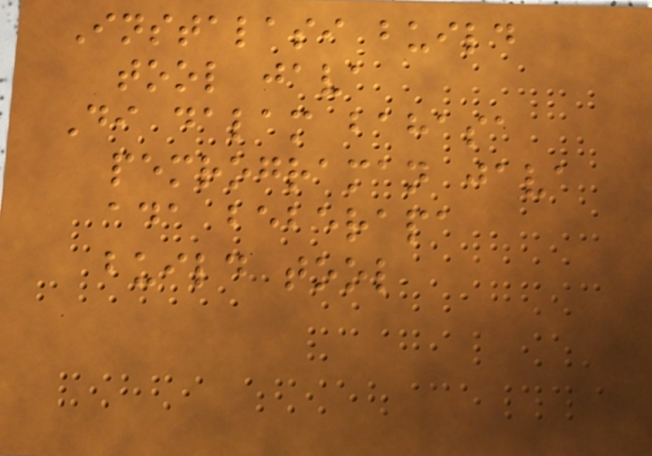Instalasi build
tool java
Di dalam bahasa
pemrograman java
ada beberapa
build tool
